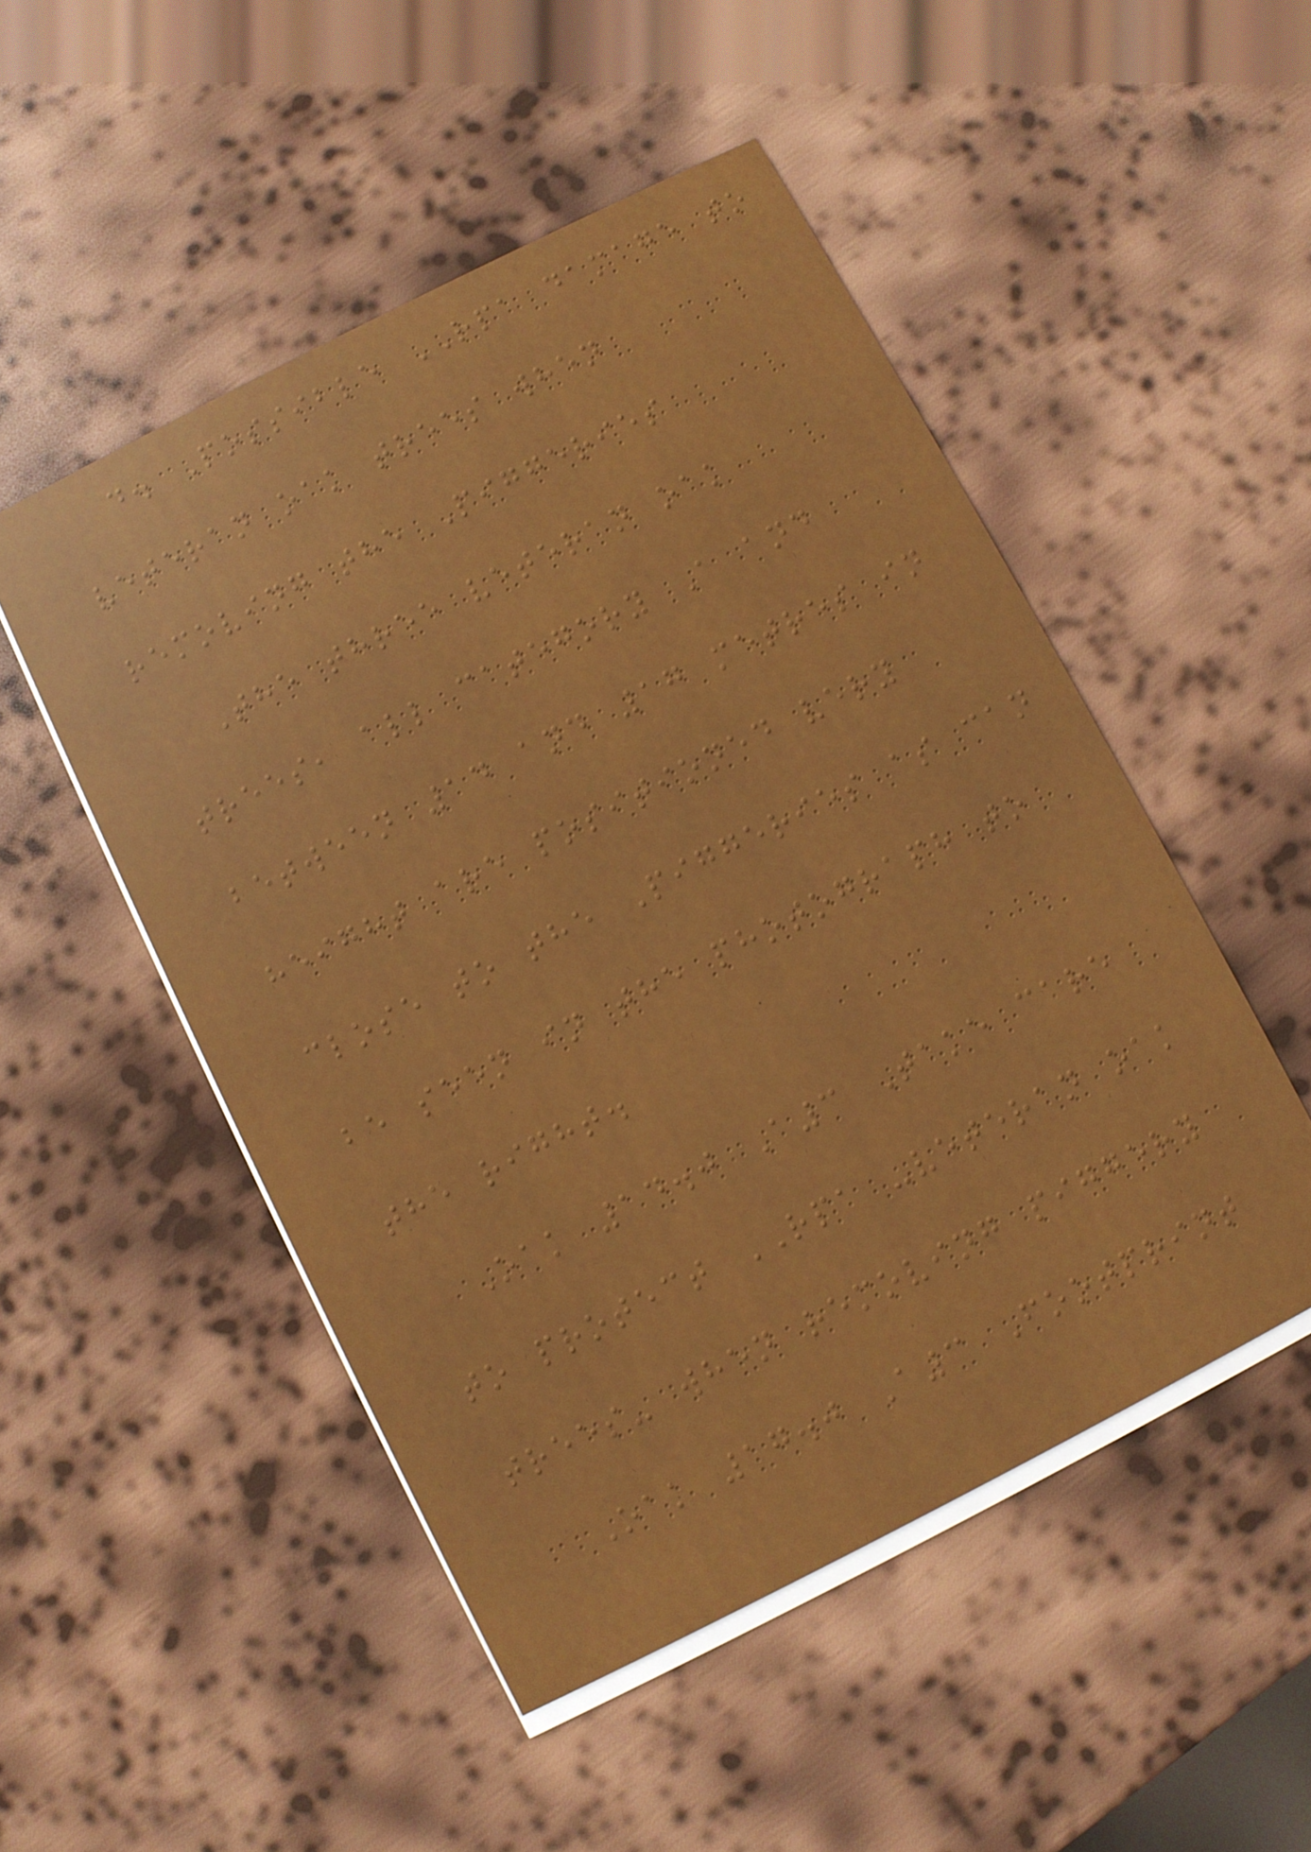d. Possible RPA damage to
veteran oak trees when
removing the Piggeries
The three veteran oak
trees, all category A and
between 14 and 17 metres in
height are positioned very
close to the Piggeries as can
be seen in the photograph to
the right.
Oak 14.0 A3 Take care
to protect RPA -veteran oak
trees- when removing piggery
Oak 17.0 A3 Footprint
